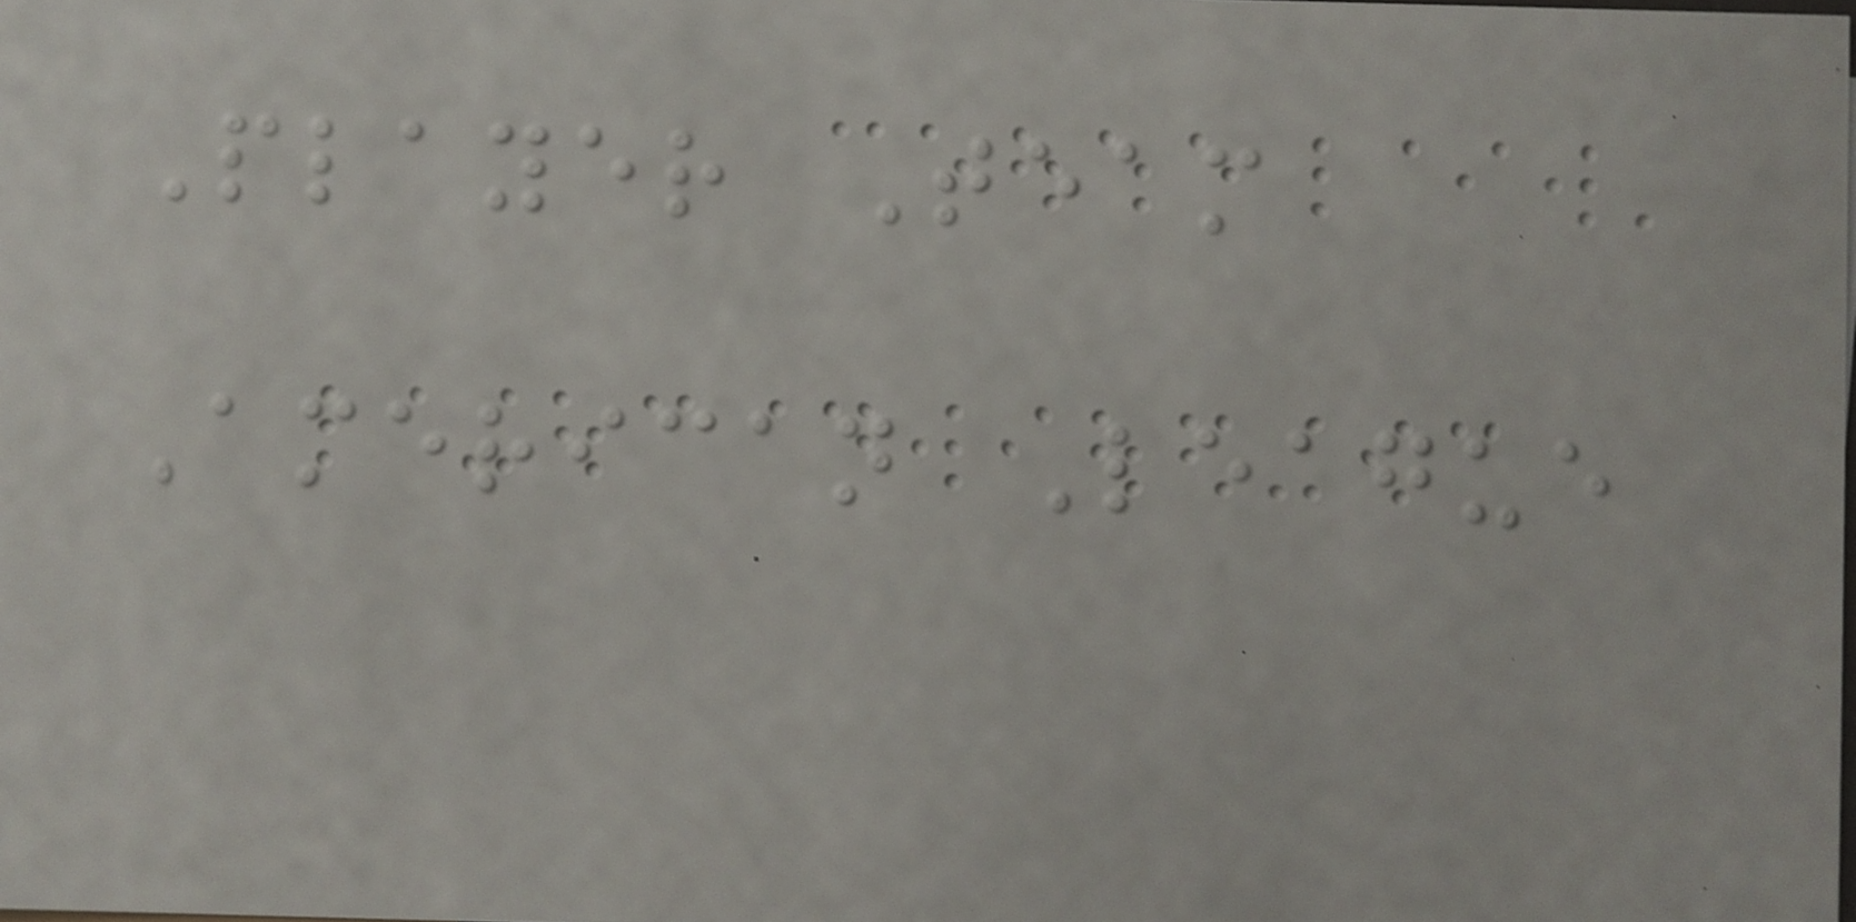Player Team
American League
